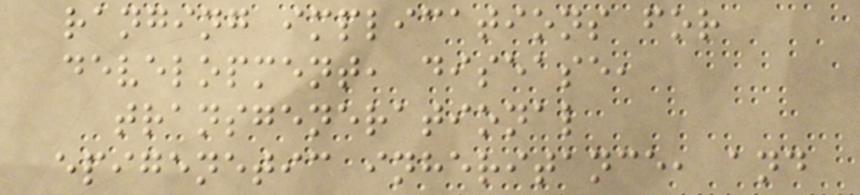ranging implications for
development, disease,
transgenerational
epigenetic inheritance, and
